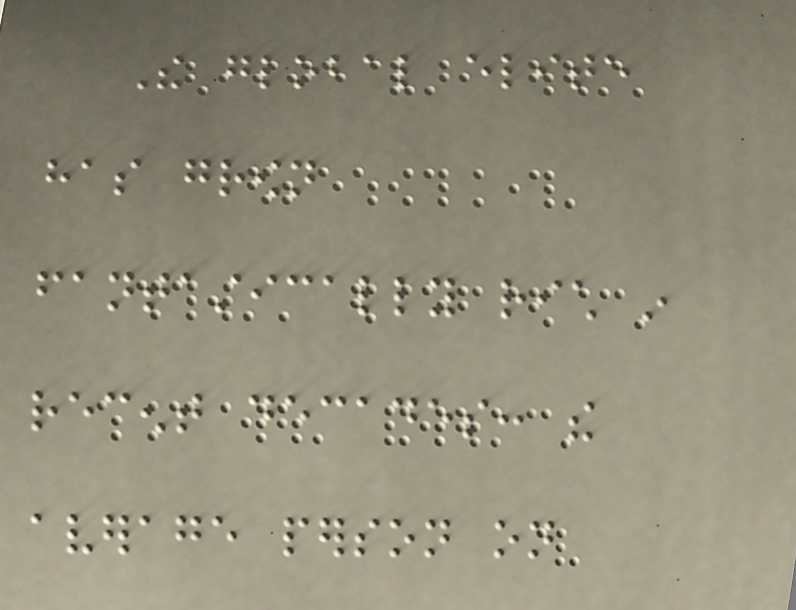The global elite
has grown
fantastically rich in
recent decades: the
average person on
